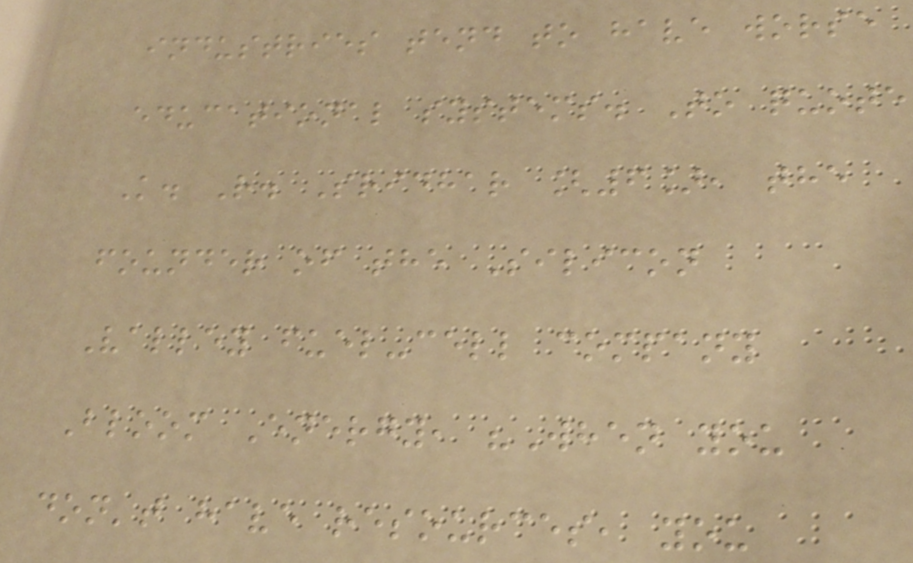industries tend to have worse
educational systems. To quote
K. R. Sridhar [6], the
founder of the Silicon
Valley fuel-cell company
Bloom Energy, "When you
don't have resources, you
